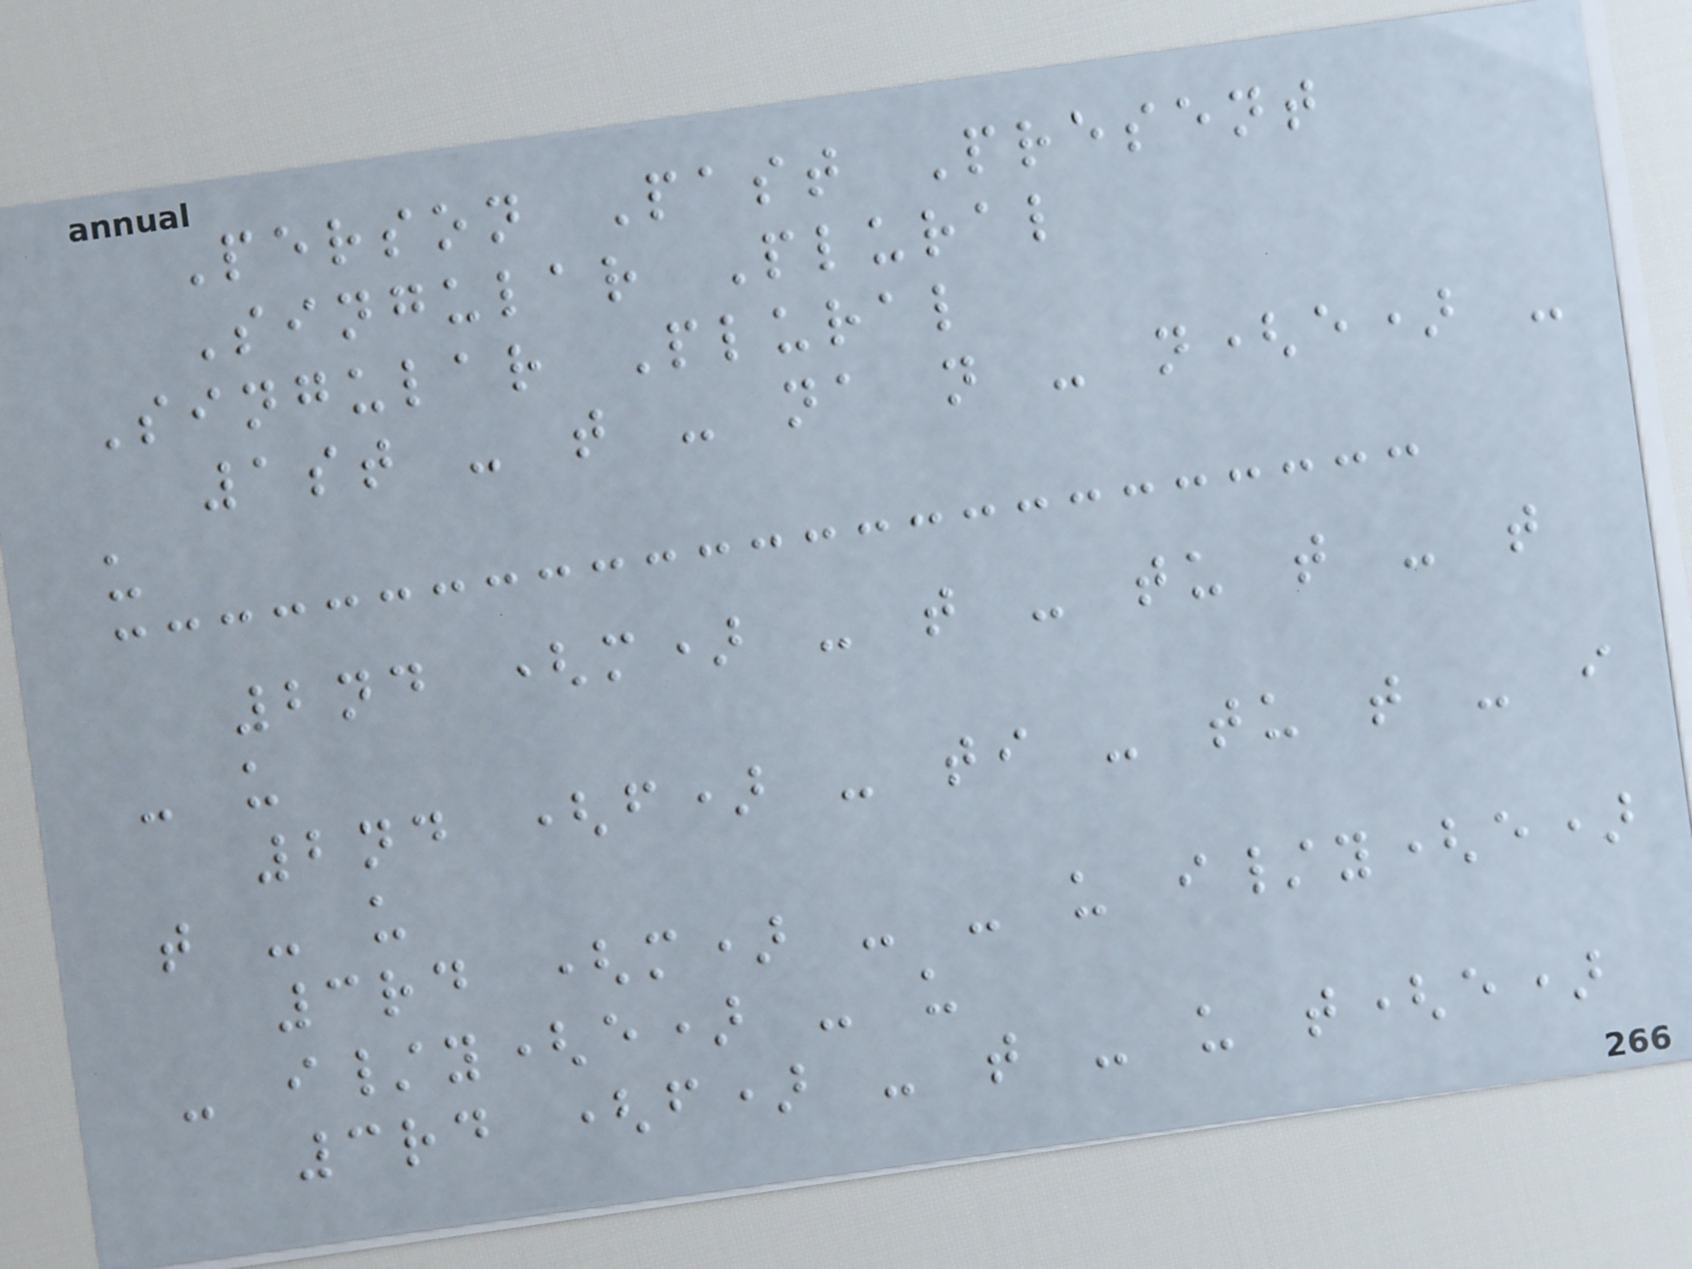Person Past Present
Singular Plural
Singular Plural
1st - t - na n - n(e) -
u
2nd (m) - t - tu t - t
- u
2nd (f) - ti - tu t - i
t - u
3rd (m) - - u i/y(e)
- i/y(e) - u
3rd (f) - t - u t(e)
